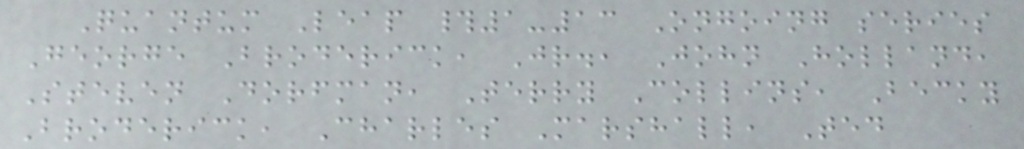Quantum Leap #1-13 Ongoing series
George Broderick, Jr., John Holland,
Steven Dorfman, Terry Collins, Becky
Broderick, Charles Marshall, Ted
